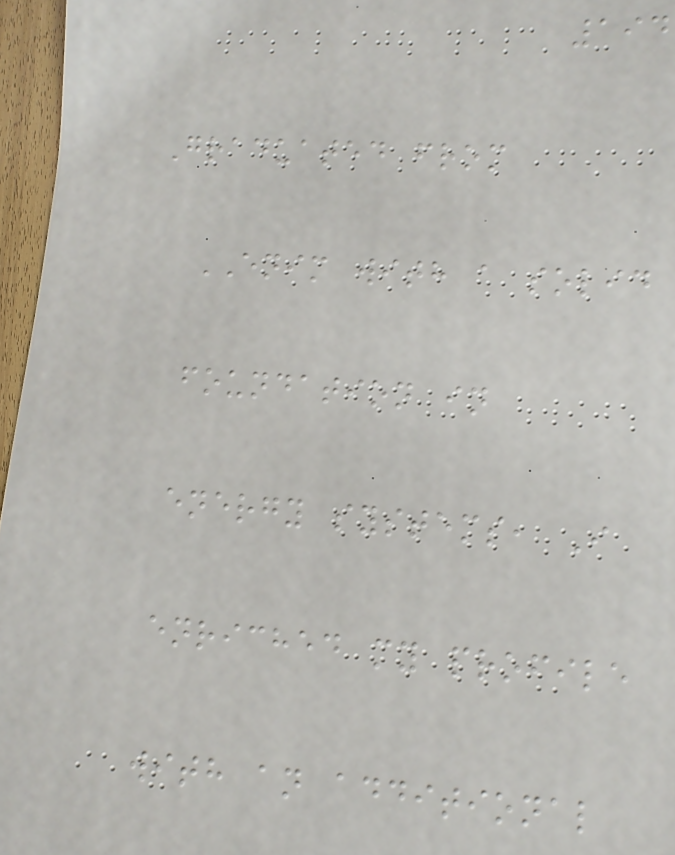194
Graduated from
ENIM with a solid
foundation in
energy systems, I
enriched my profile
with an additional
